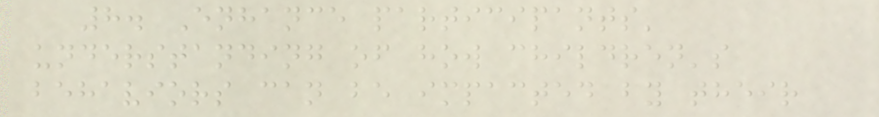8. Enhance participants'
understanding of how children's
behaviors can be impacted by their
